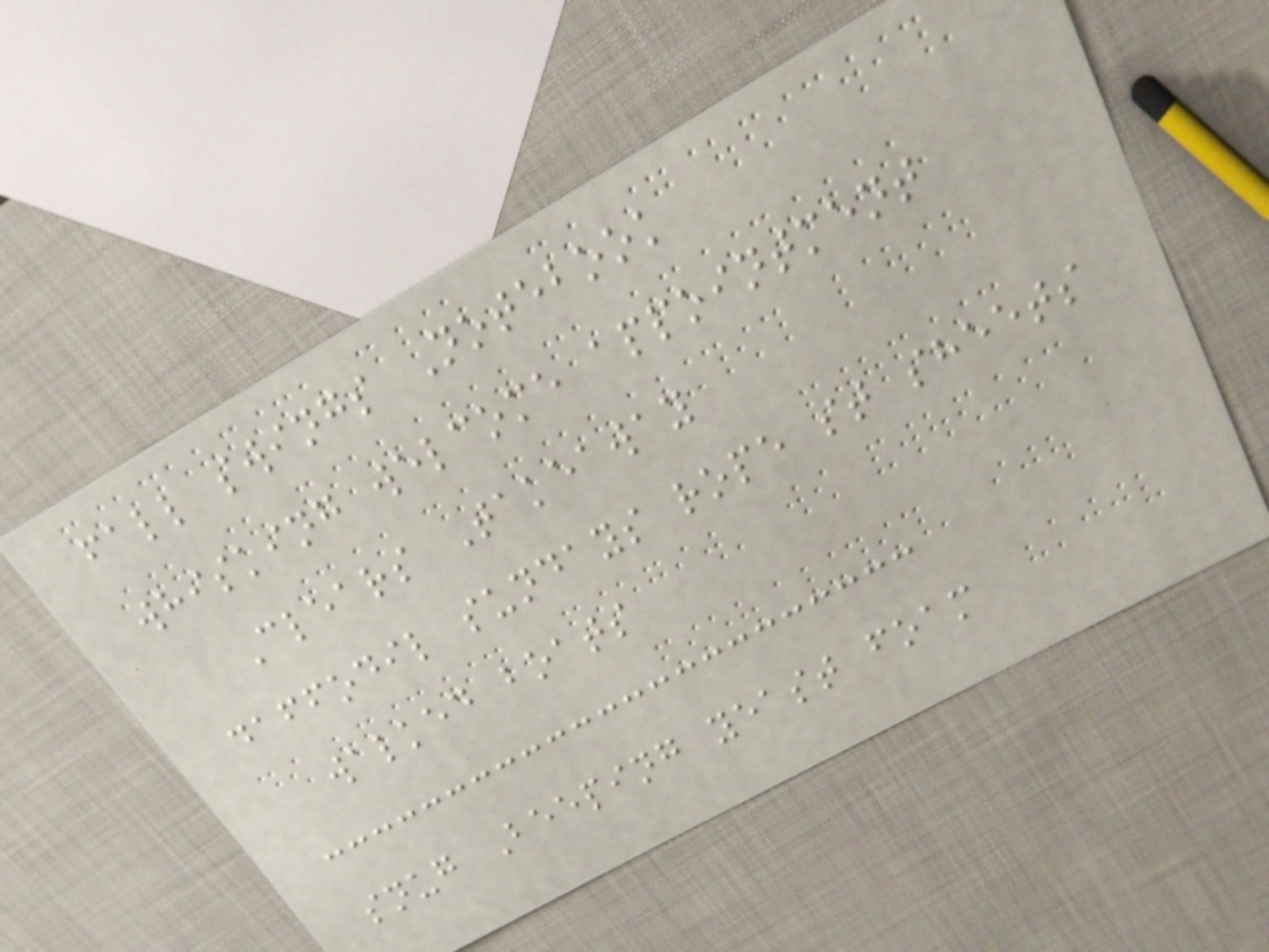fall swings Notebook
whisking welcome appointment
Clears Takeaway
daffodil sundays rope st sheets
walked boats
snug Beeping yeast foam
